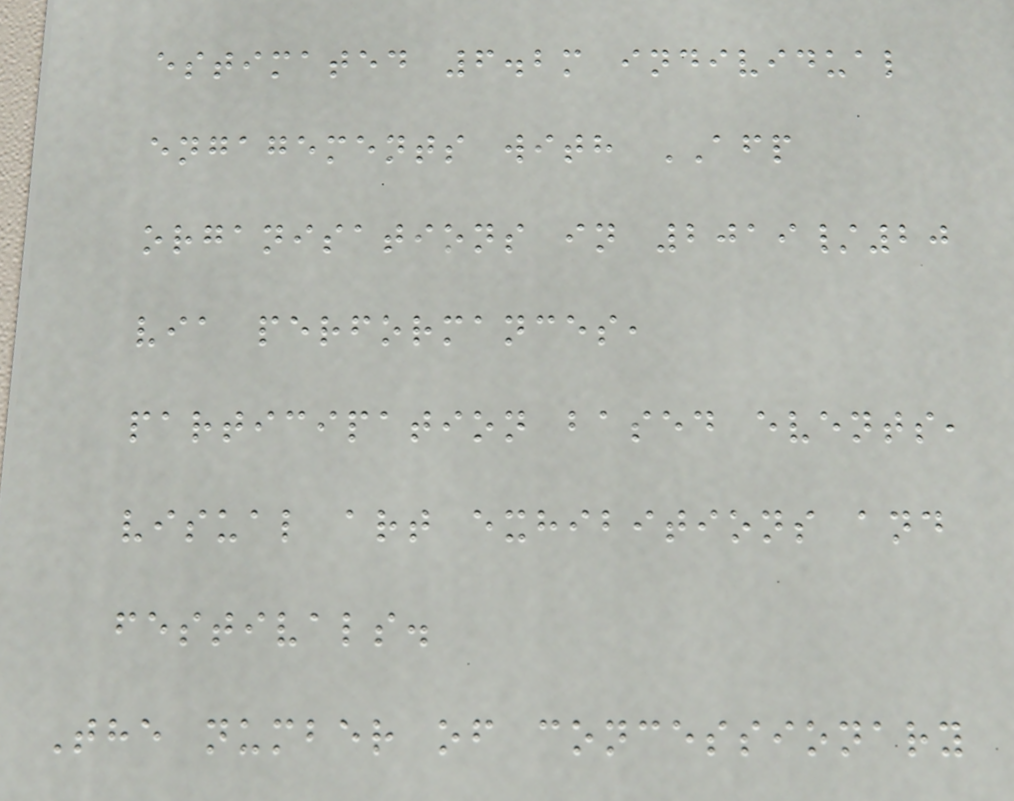estimated 6.2m individual
engagements with AFP
organisations in 2019/20
via performances,
participation based events,
visual art exhibitions and
festivals.
The number of concessionary
